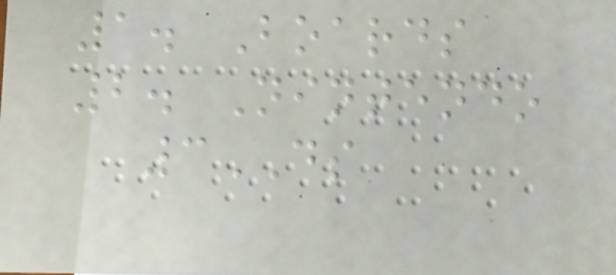1. Boards
2. Nintendo
3DS
